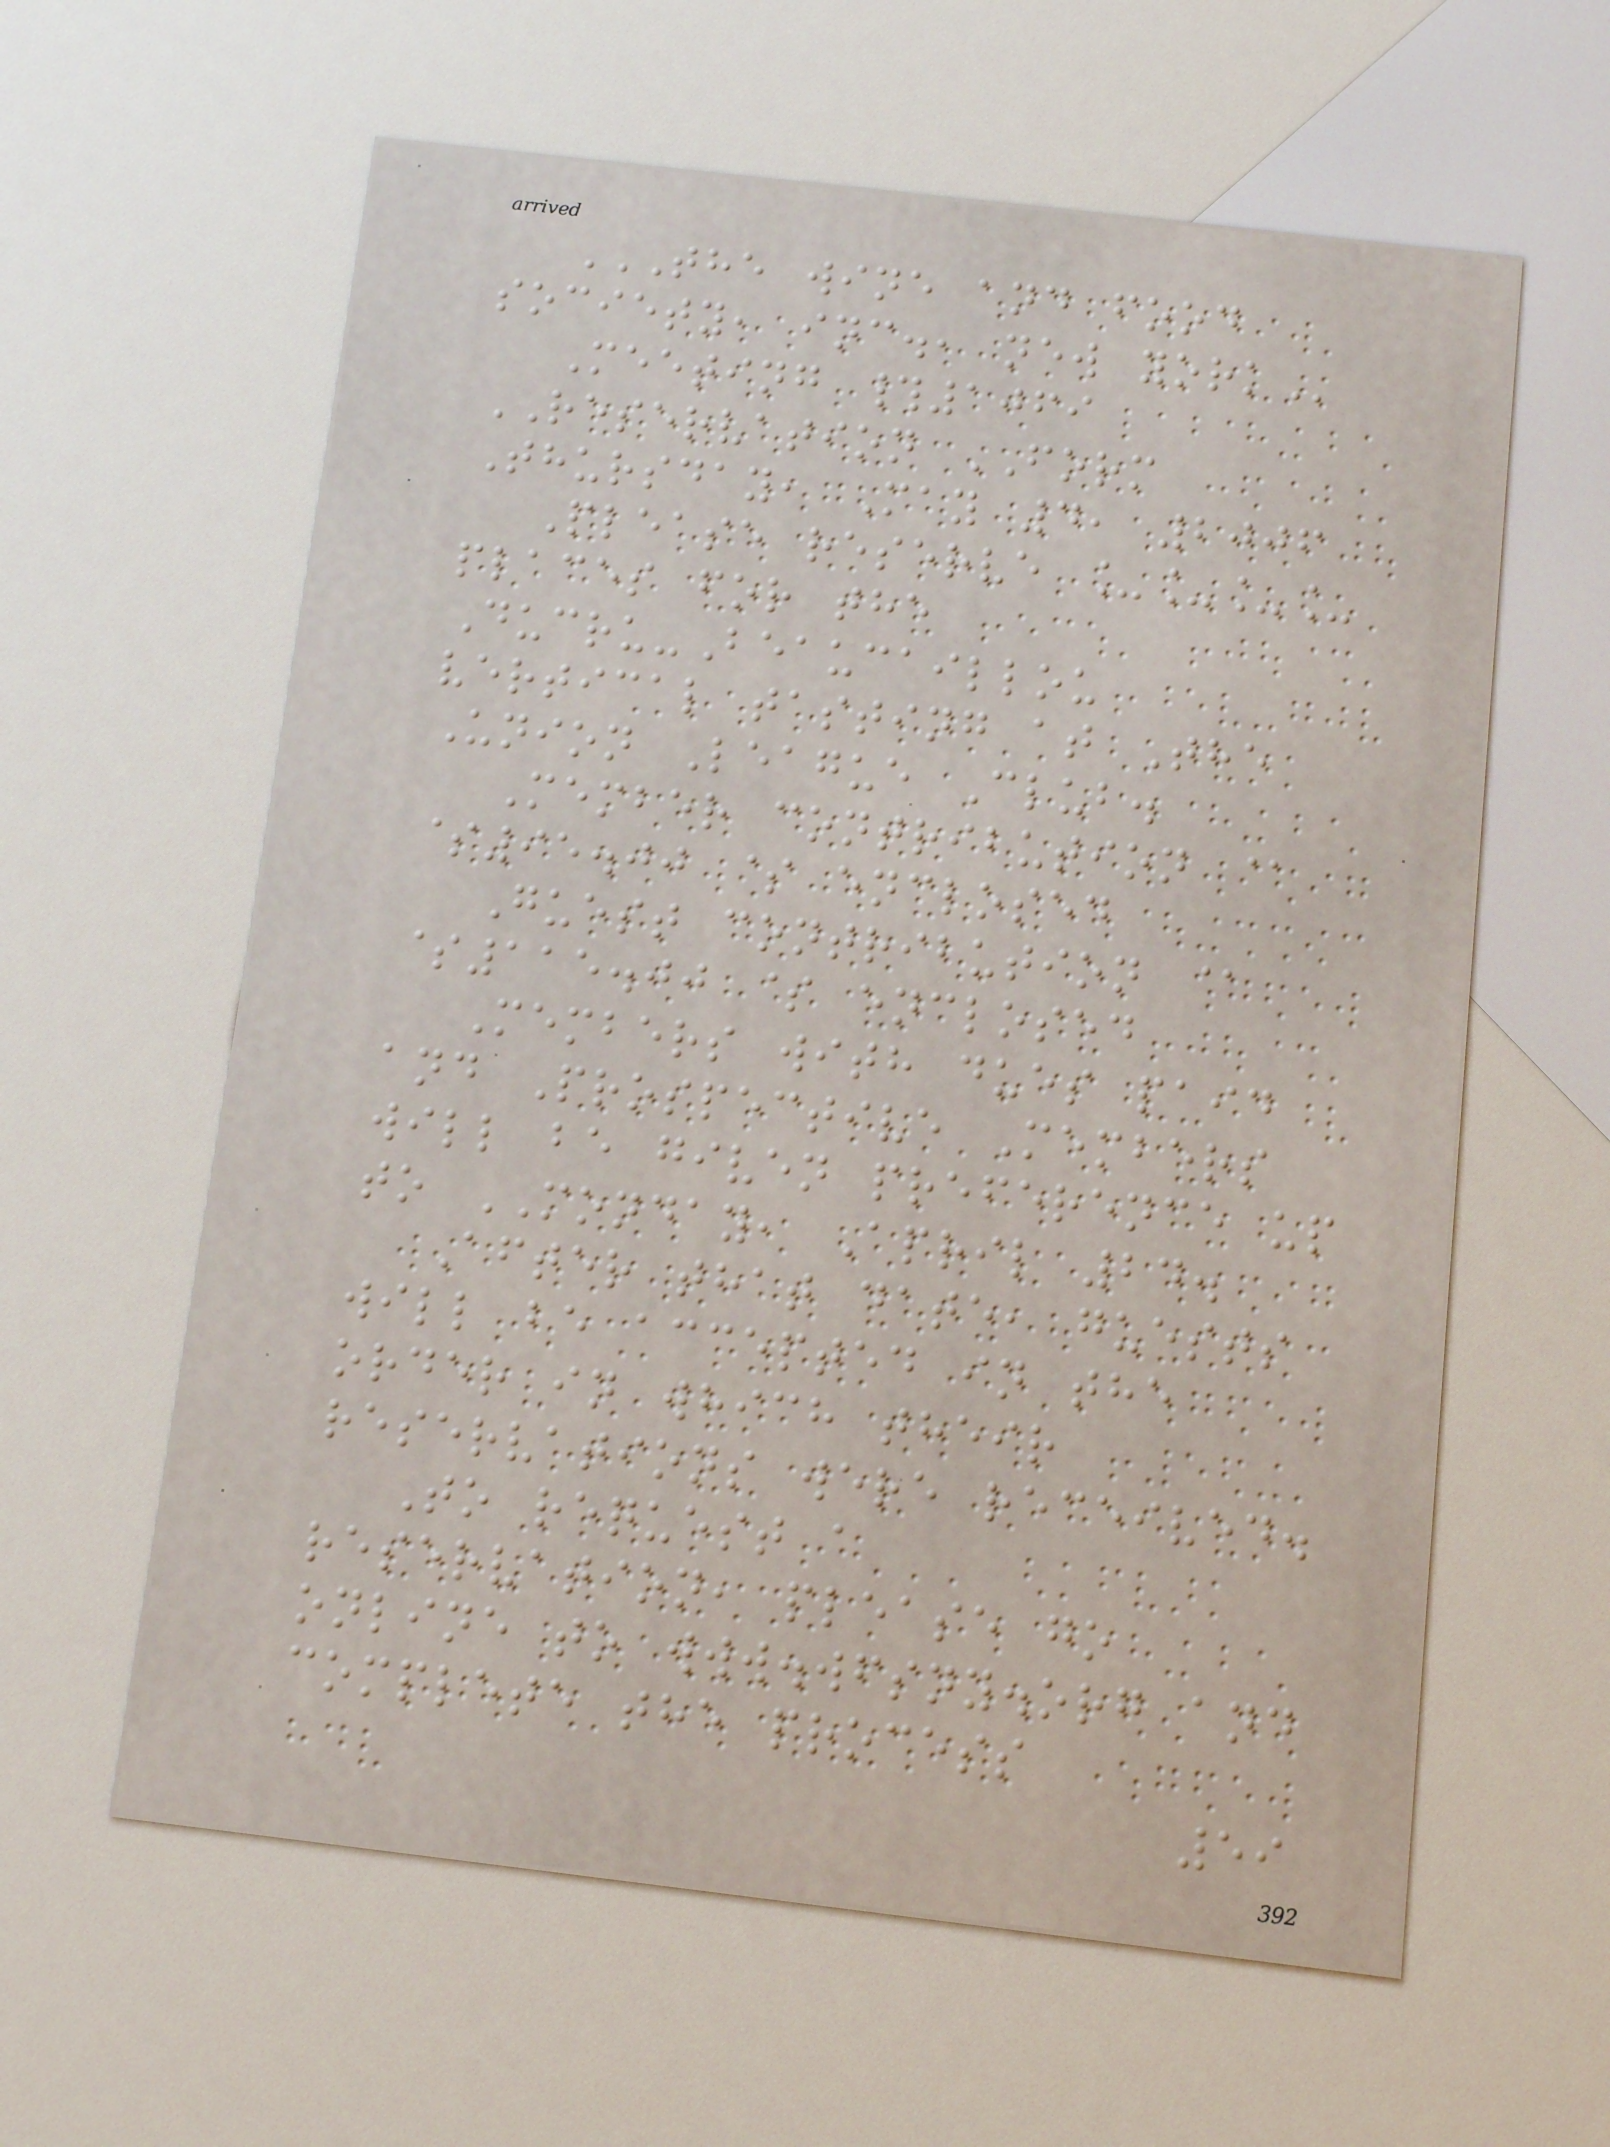THE WINE AND FOOD
SOCIETY, INC., NEW YORK
Meeting #1069
RESERVATION FORM
Thursday, May 4, 2006
Please reserve ____
places for the
Ducru-Beaucaillou
vertical tasting at The
Union League Club.
Member contribution @
$95.00 $ enclosed
Guest contribution @
$115.00 $ enclosed
Members with dues paid
and Prospective Members
will be given preference up
to MONDAY, April 24.
After that date, guests
will be accepted in the
order in which their
reservations were received.
To request a
reservation, please go
online to www.wfsny.org and
complete the process
59
